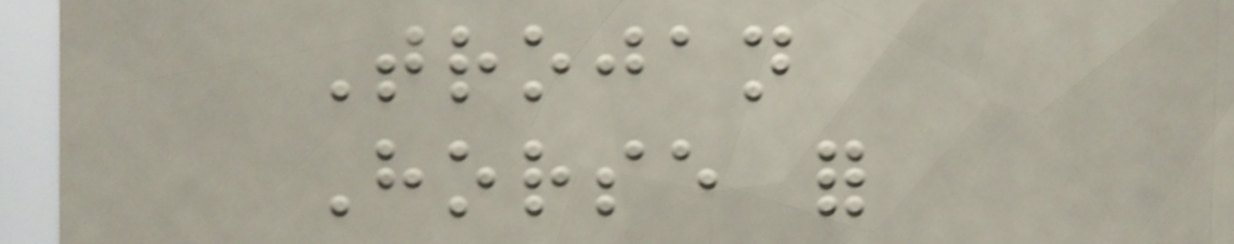Trojan
Horse for
